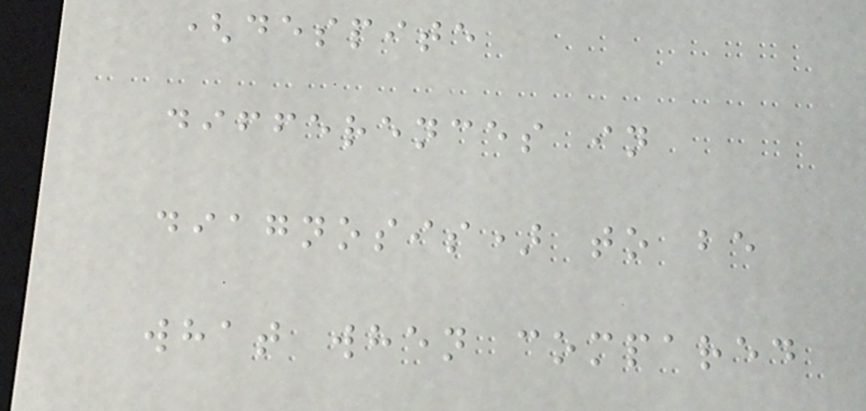(despite
differences in
diagnosis) to be
what when compared
